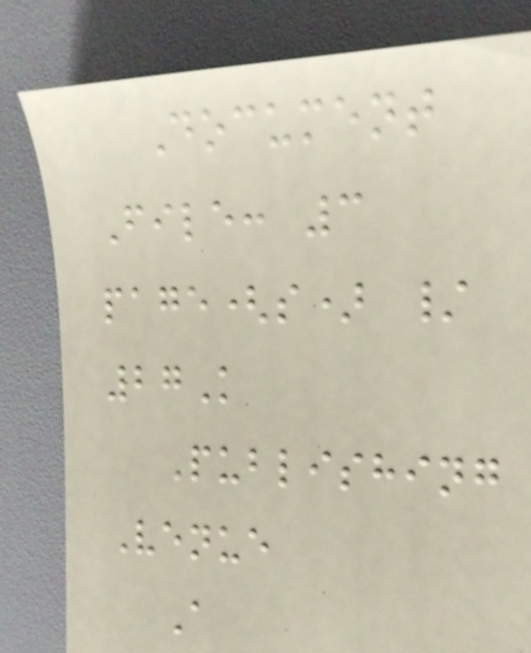Document
File: 3
page(s) /
27K
Publishing
Venue
A
